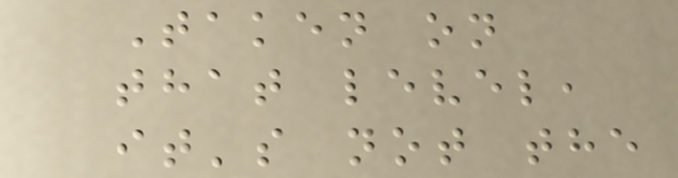Taken on
that level,
it's not the
